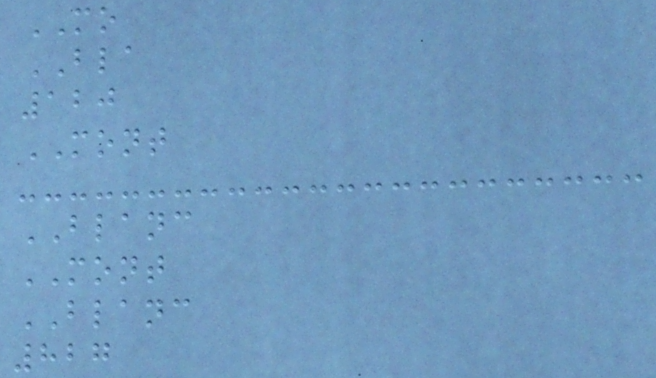MO
BLA
120
MONT
BLANC
MONT
BLANC
827
